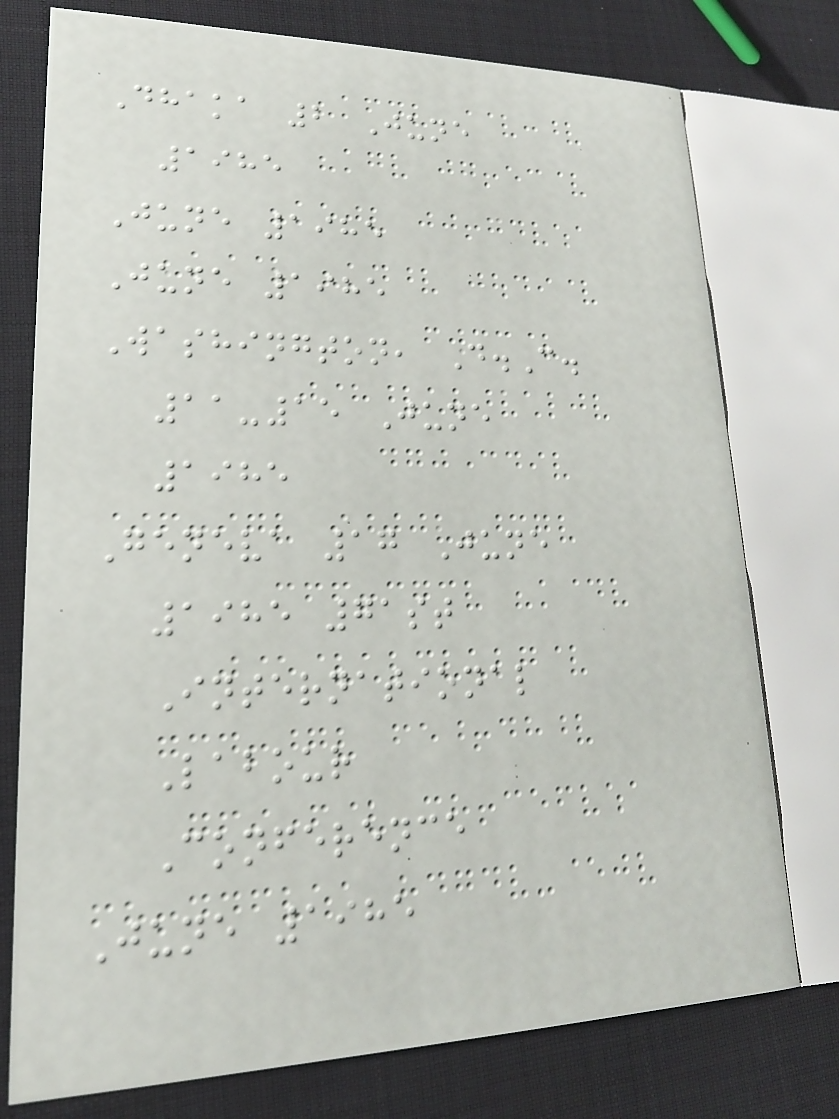Dhaka 2 June
1985
June 1985
June 1985
Washington, D.C.
11-15 June
1985
Geneva 17 June
1985 71st
International
Labour
Conference
June 1985
